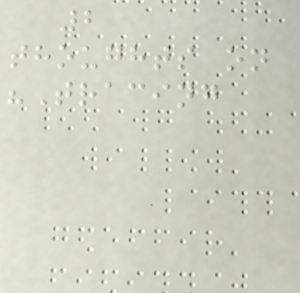2
thoughts on
"Tracing
